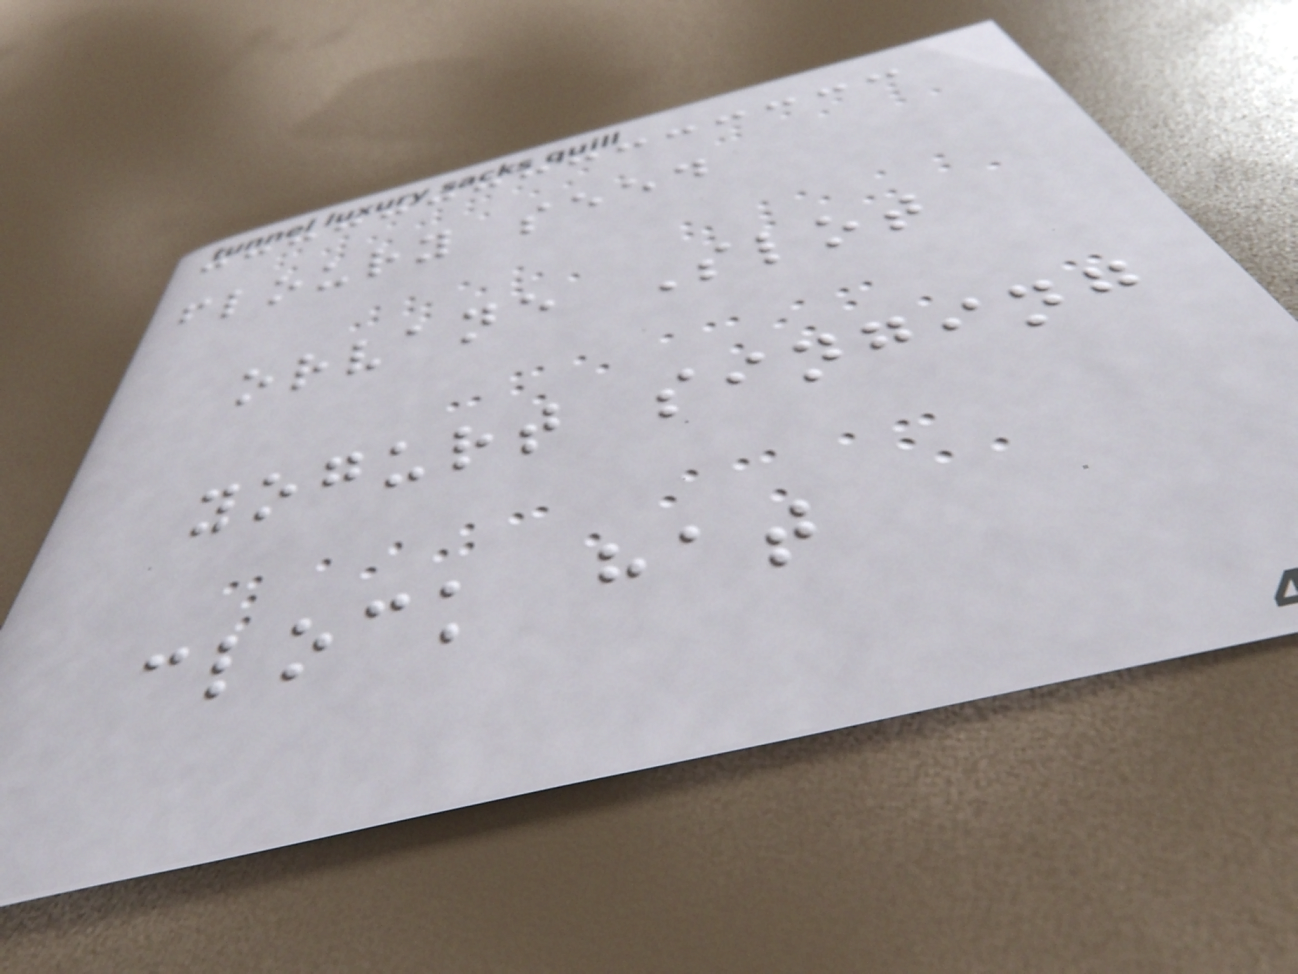floury seed
orvane Slot
yogurt singing
clock hat
